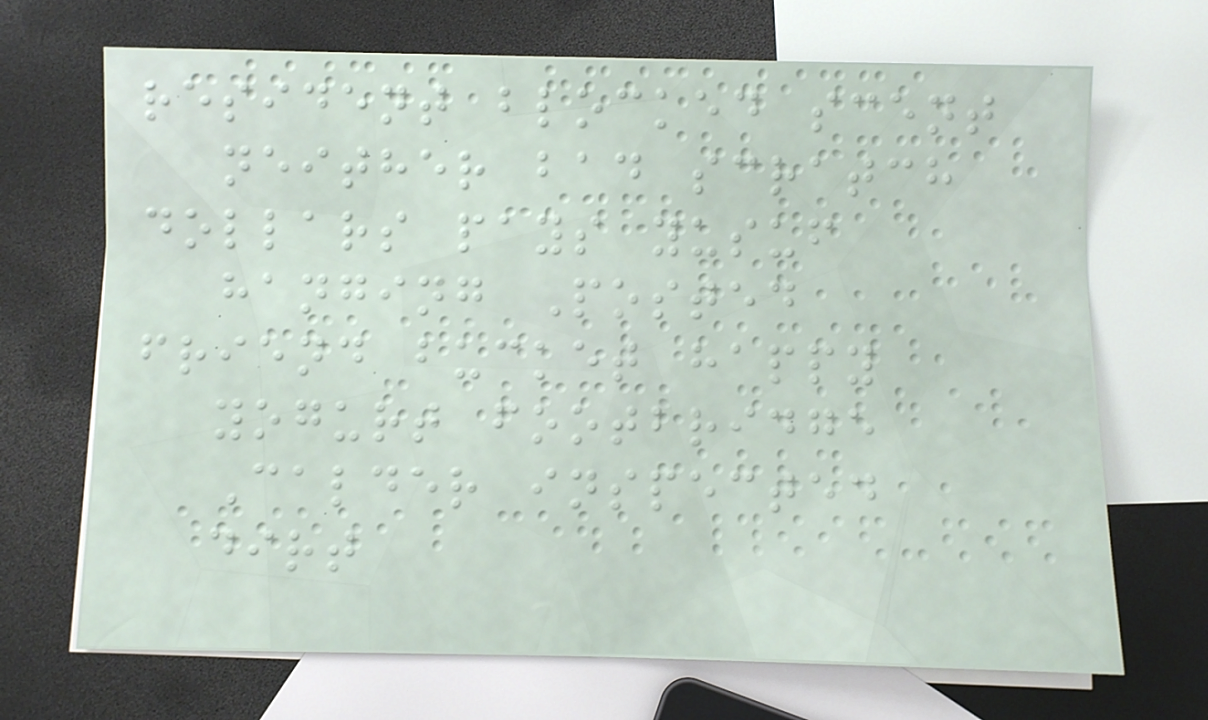resident blocked scent
neither bad scratch
dollars pays yusuf
hanging Posted
friend bucket happy
yogurt footbridge
Calder inspected
dirt
